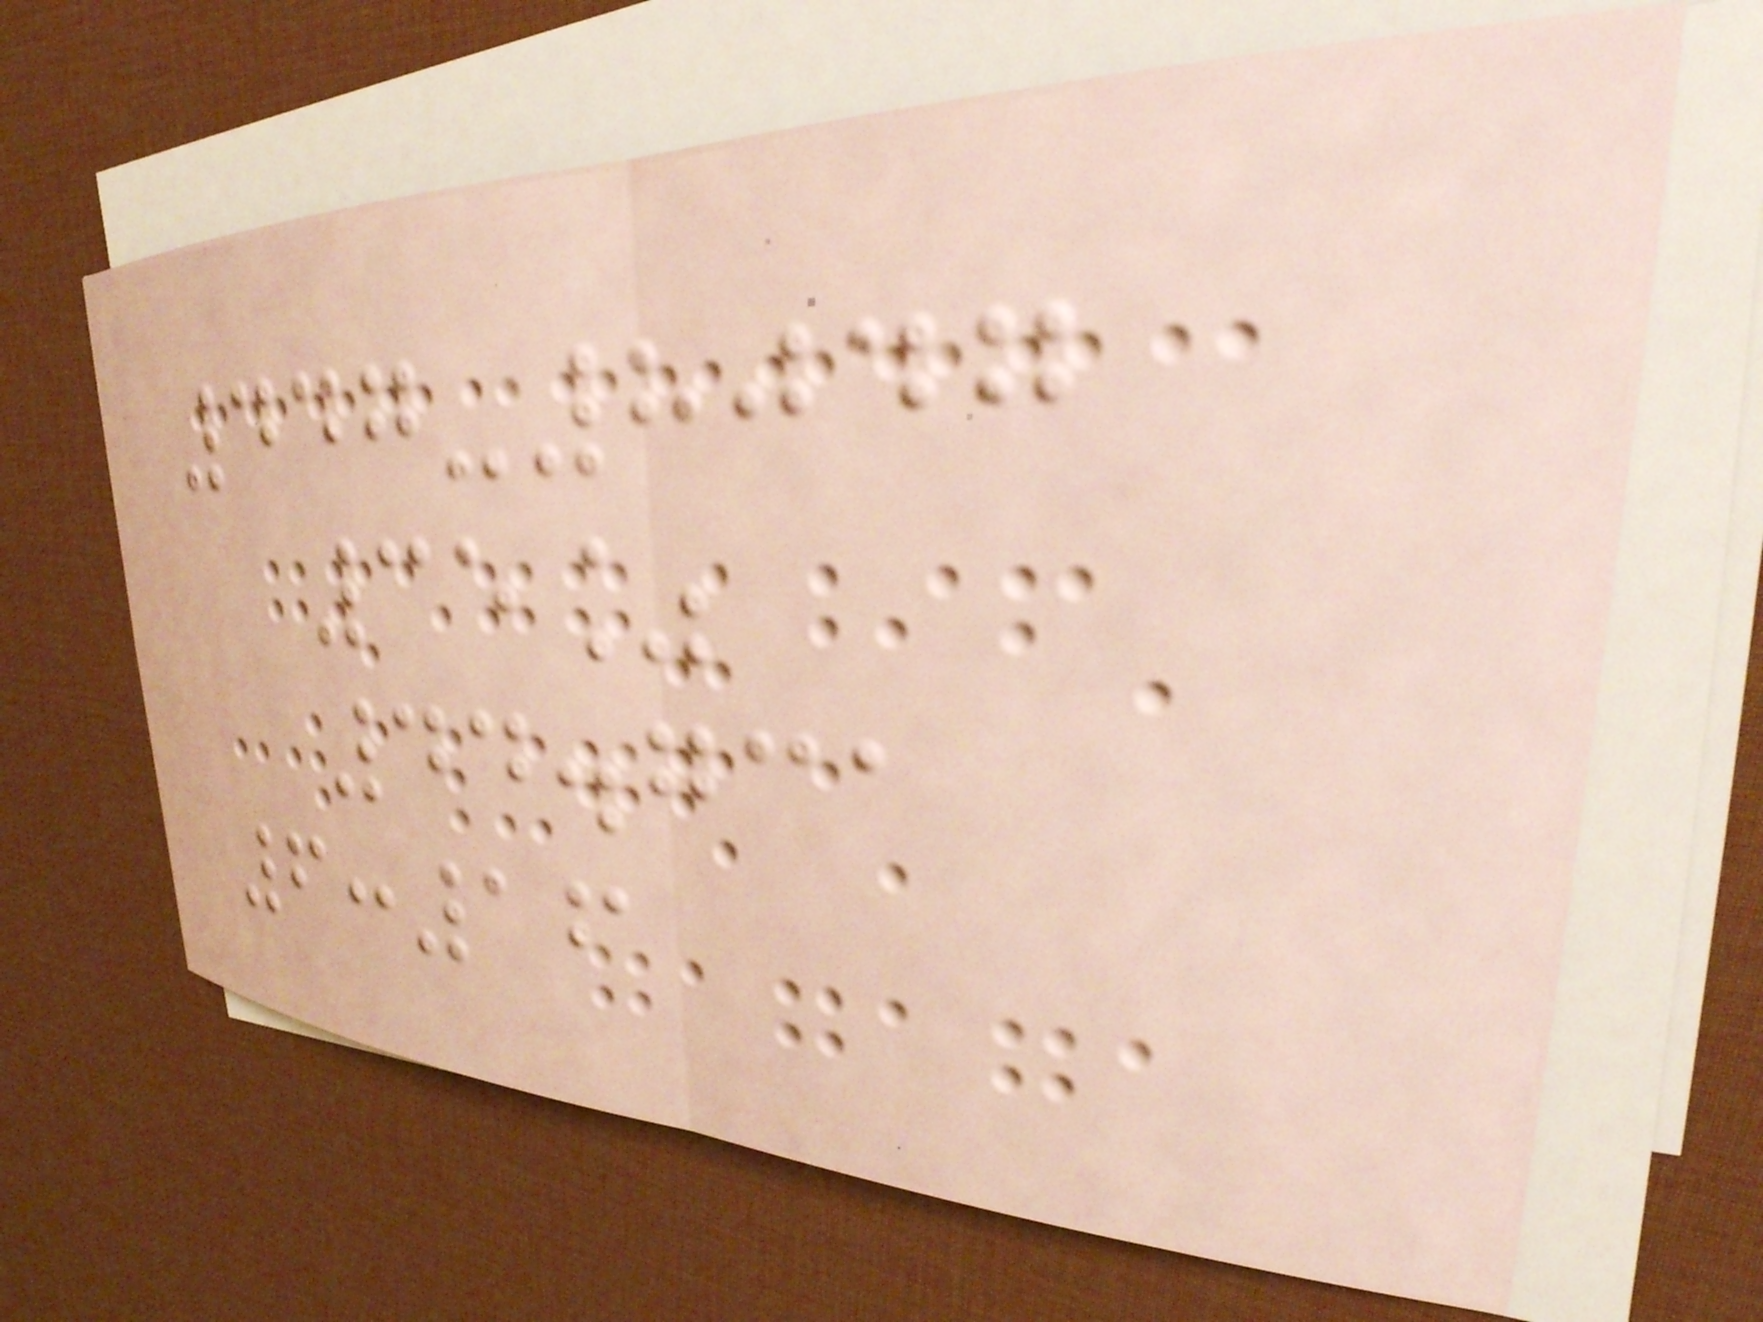447-8047
35%
44.731
6:16
